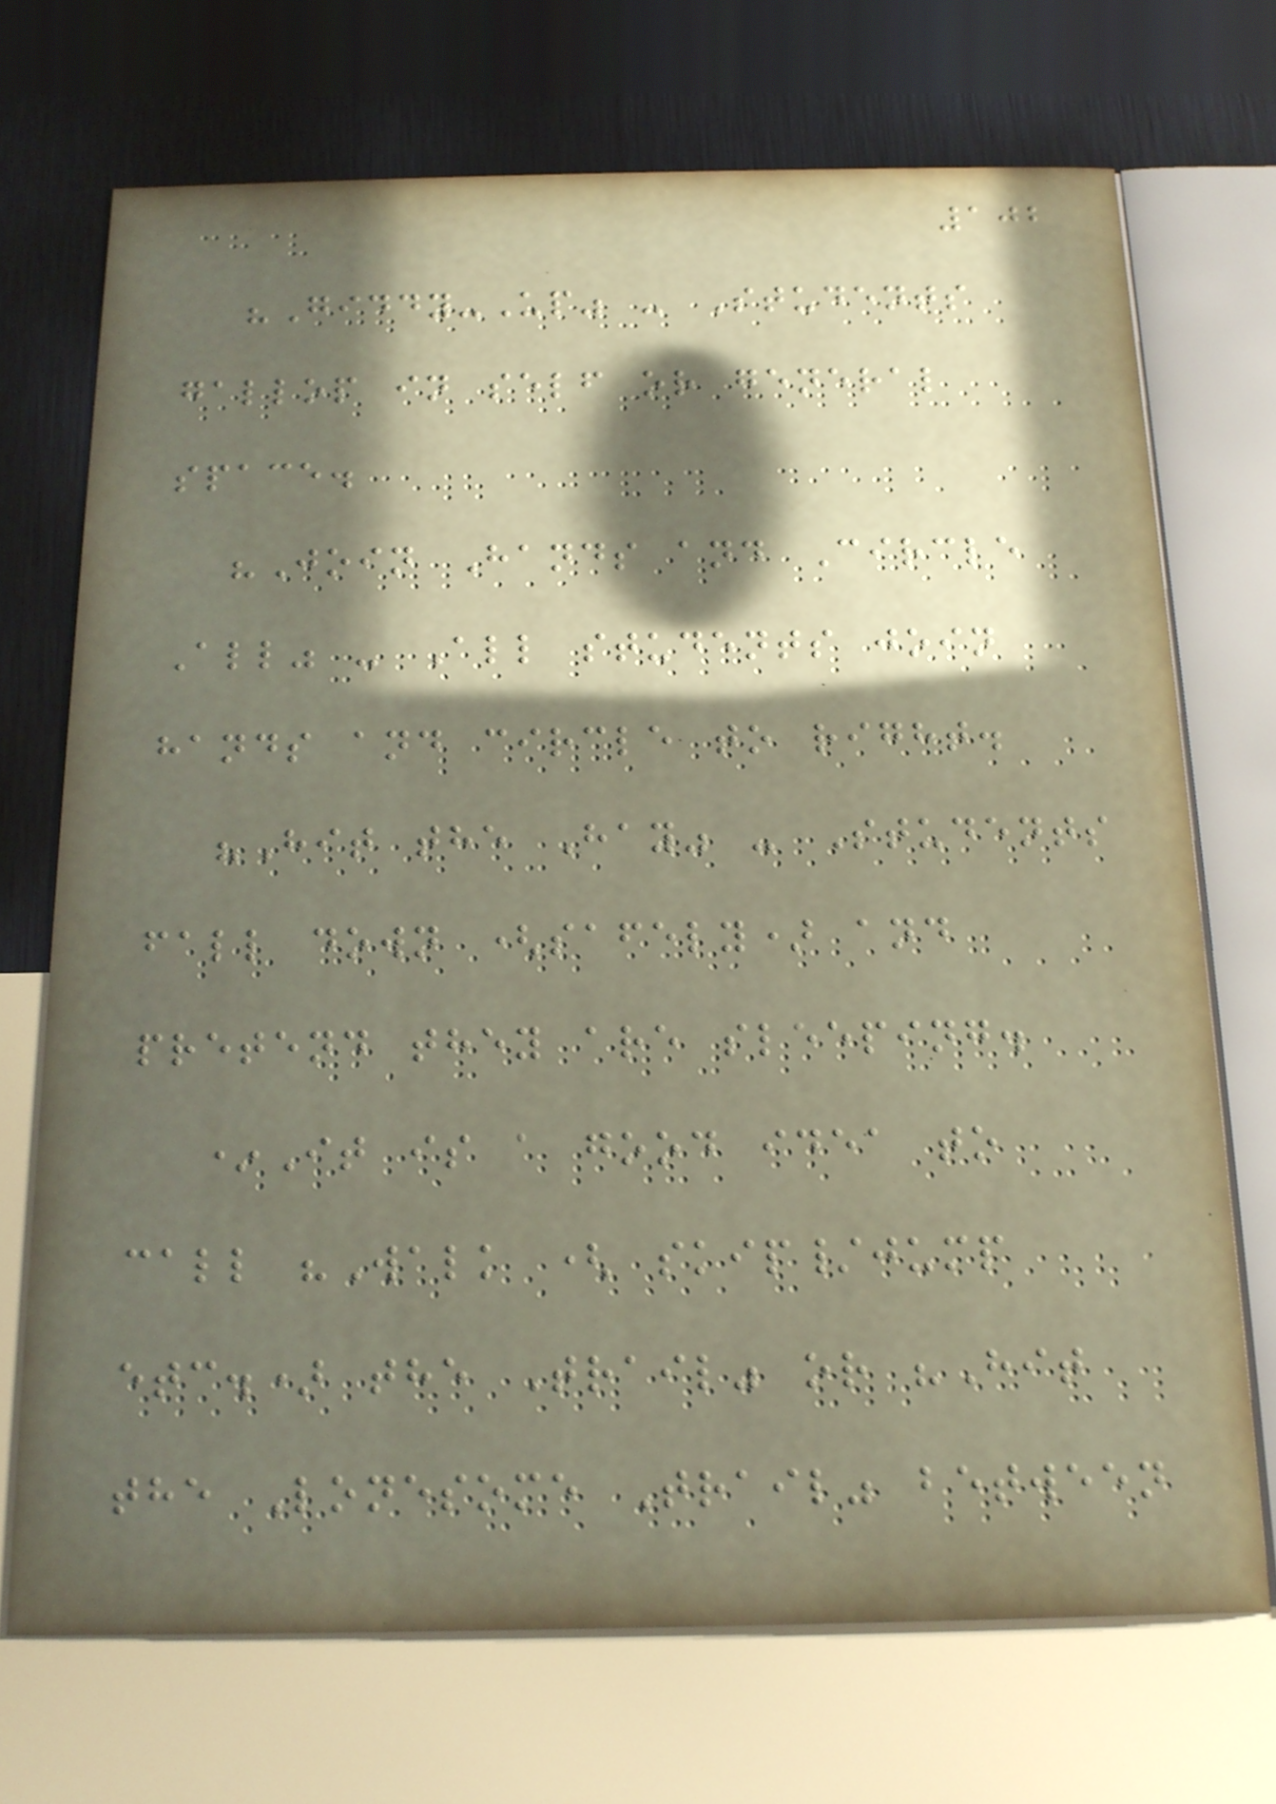102
"Giddy-Up" - Students
gallop in self or general
space.
"Join Hands and Circle
All" - All students join
hands and circle to right.
"Hit the Hay" - Students
fall down (safely) and
pretend they are sleeping.
*It is a good idea to
call "Walk ( skip/jump
etc.) the Trail" or "Hit
the Lonesome Trail" between
